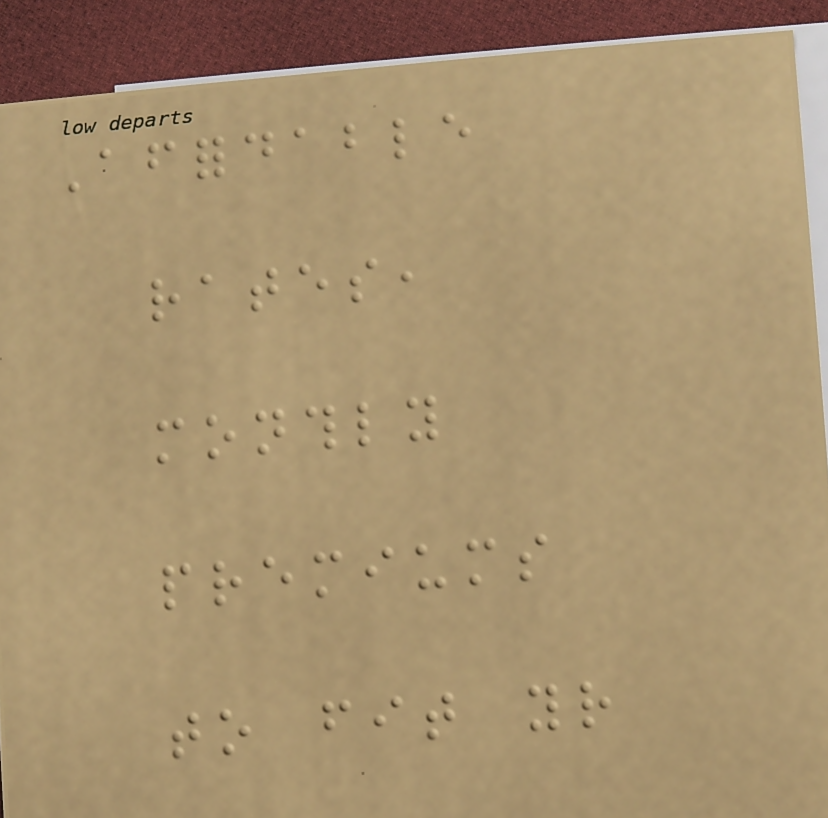Affordable
rates,
monthly
premiums
to fit your
